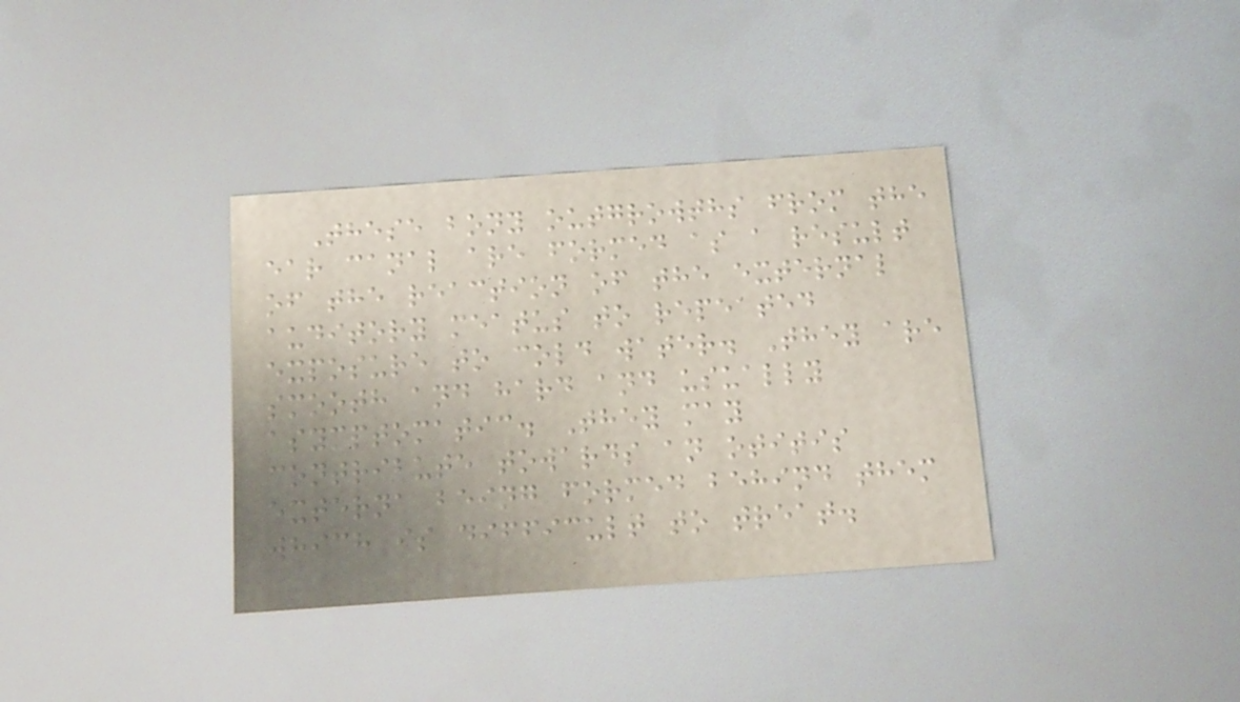These bony outgrowths from the
ear canal are formed as a result
of the reaction of the external
auditory meatus to repeated
exposure to cold water. They are
smooth and hard and usually
asymptomatic. They may
contribute towards an otitis
externa being formed behind them
which is difficult to treat.
